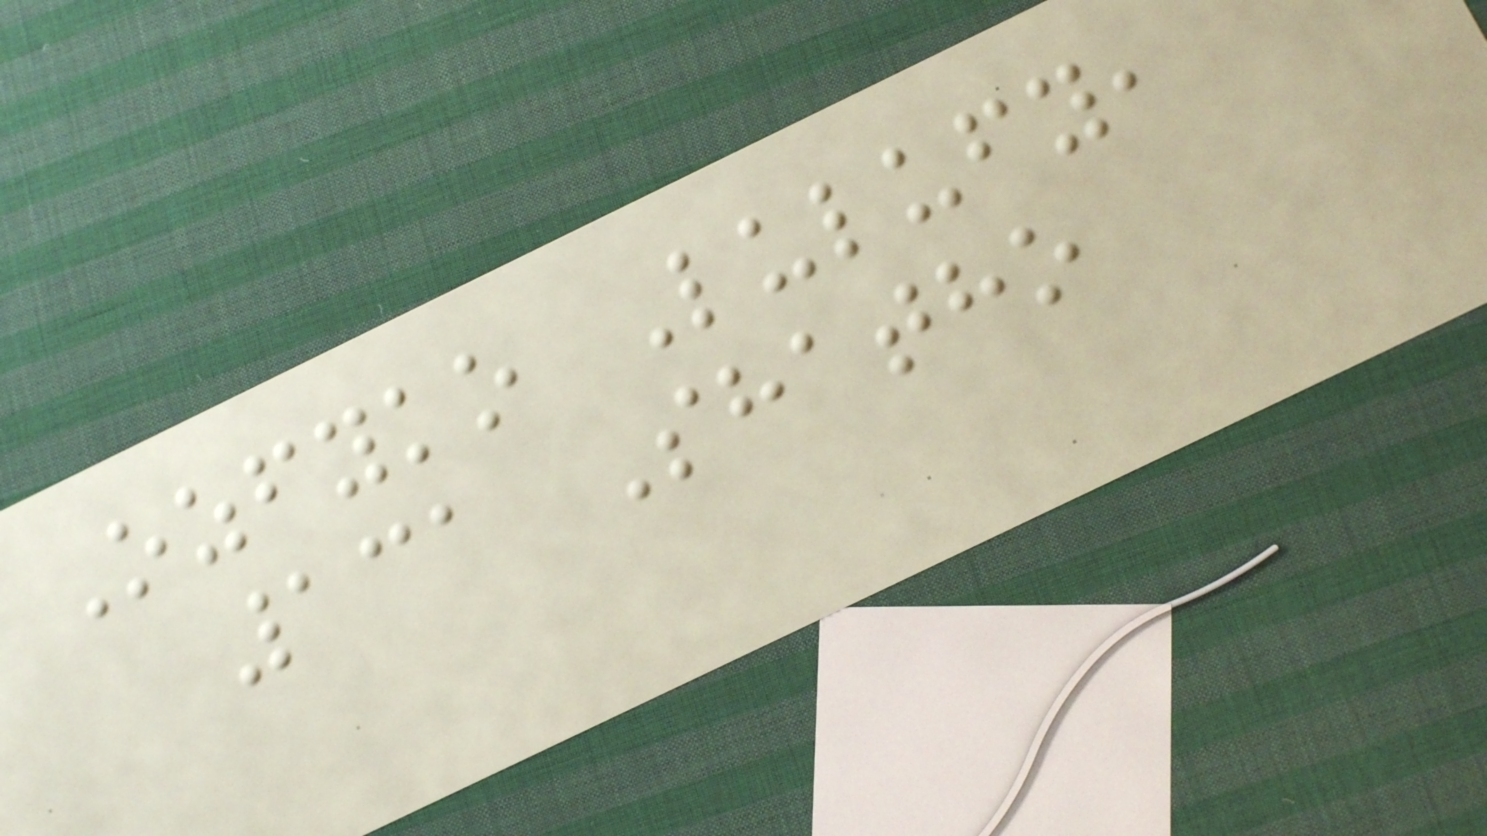Ozfyko Lulufy,
131 Shatho
